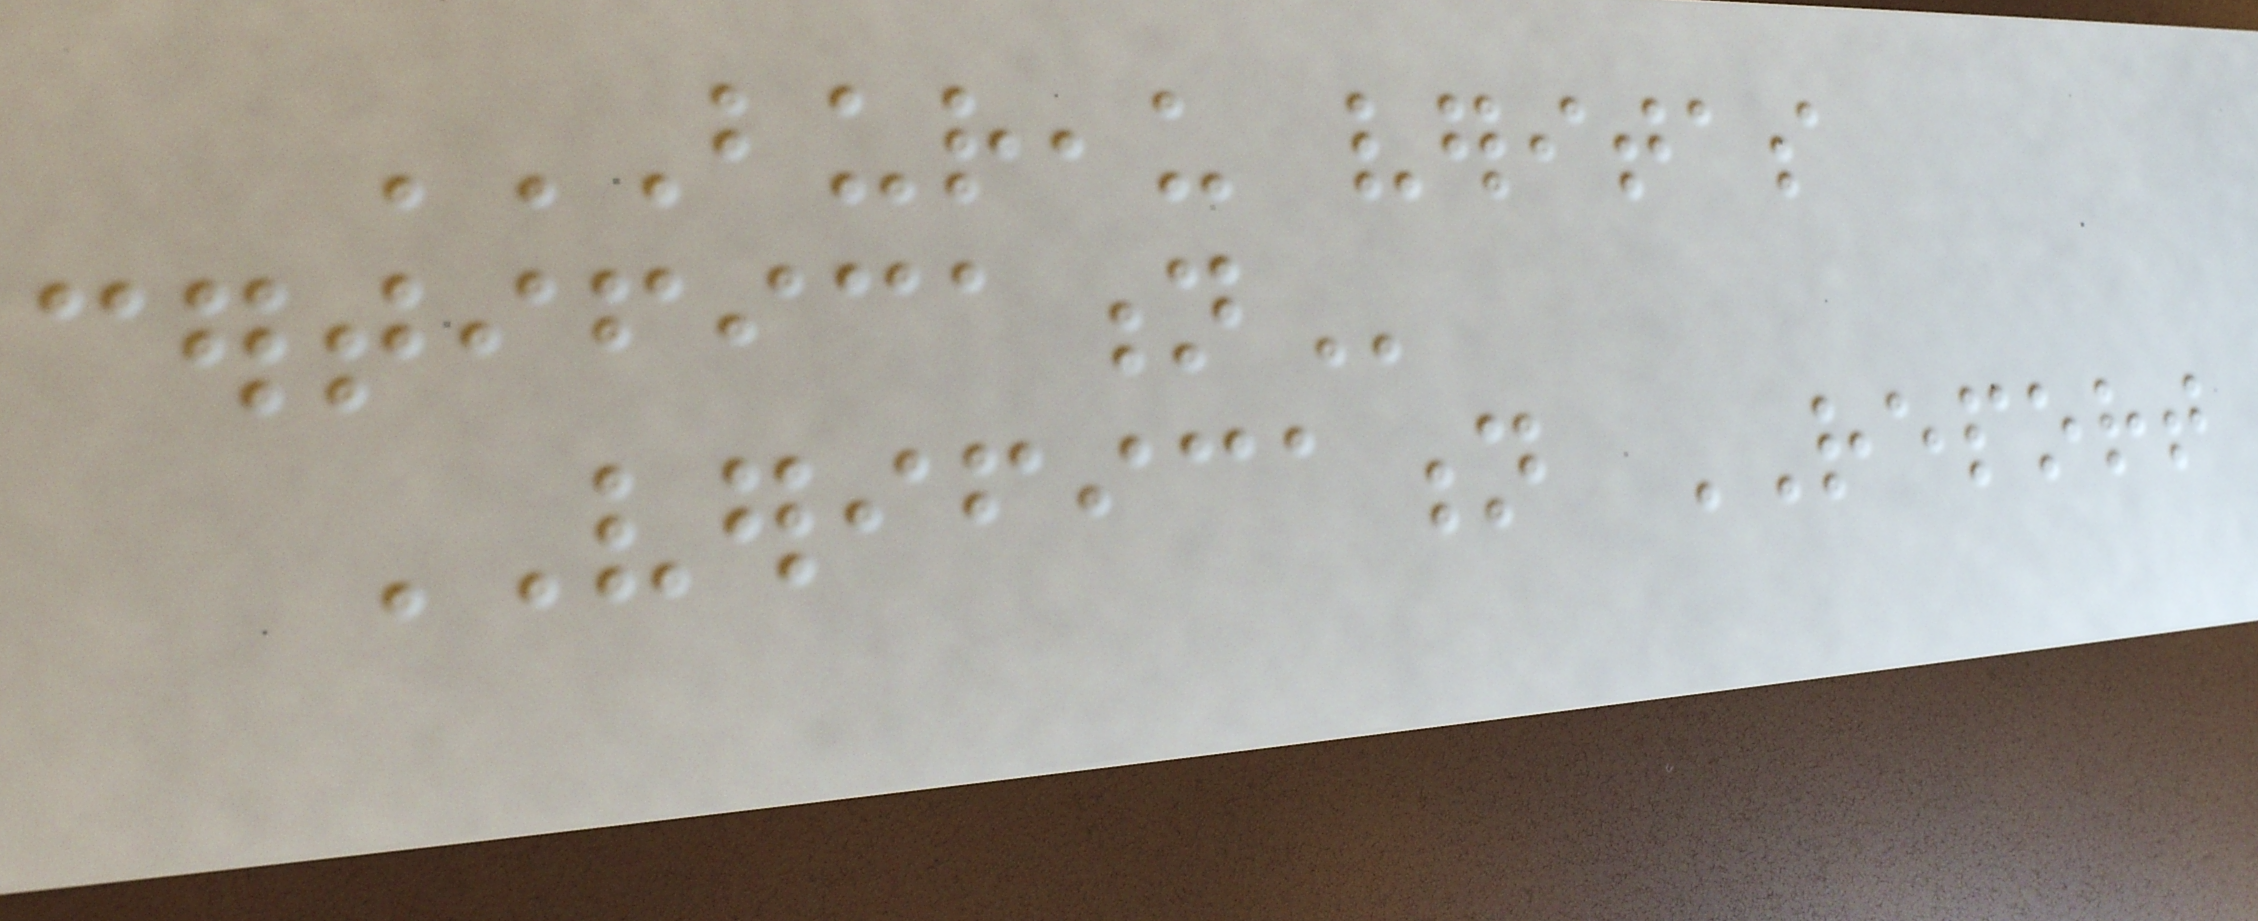BUREAU VERITAS
CERTIFICATION
VERIFICATION REPORT
